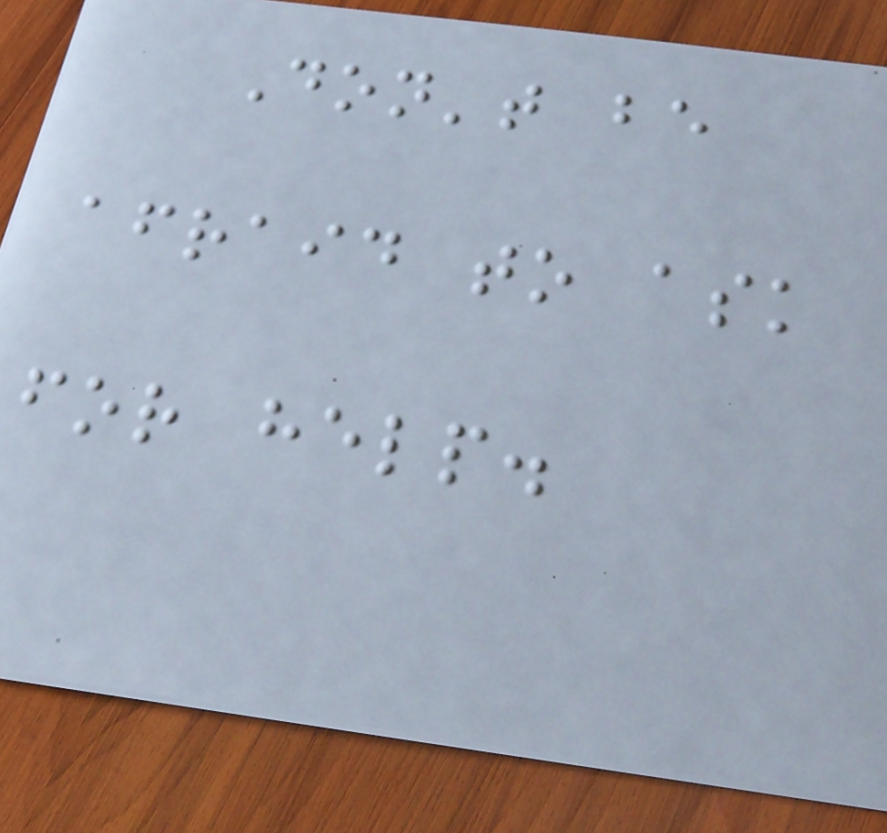Don't be
afraid to ask
for help.
